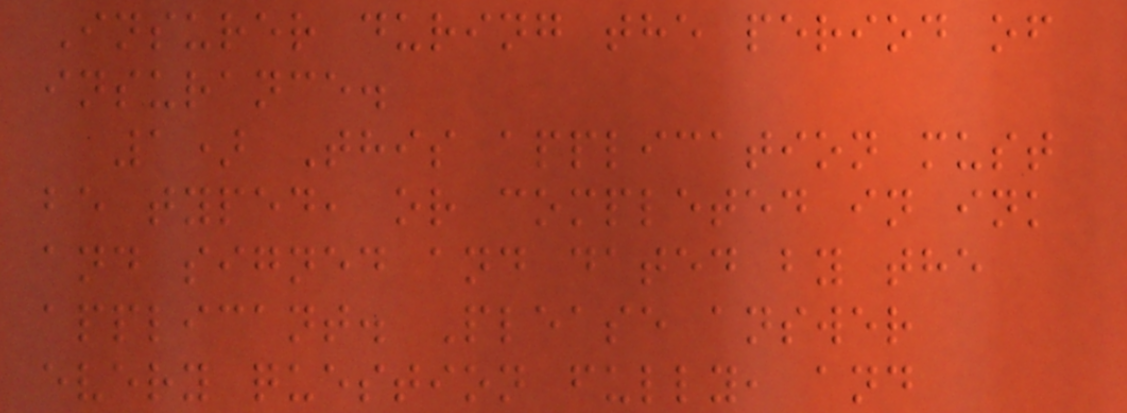Insurer during the period of
insurance.
1) This application must
be typed, or completed in ink
and signed and dated by the
applicant. Please answer
every question fully, and
